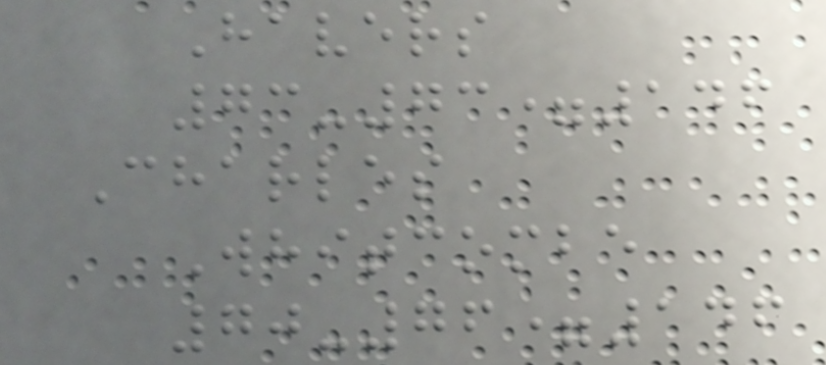Havers
73-73=146
Charles
Whitcombe
70-76=146
